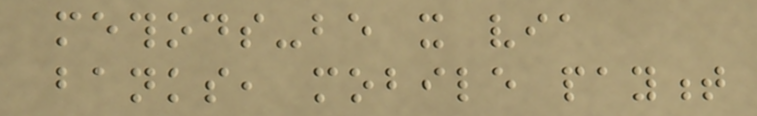methods-be it via
banks, mobile payment
